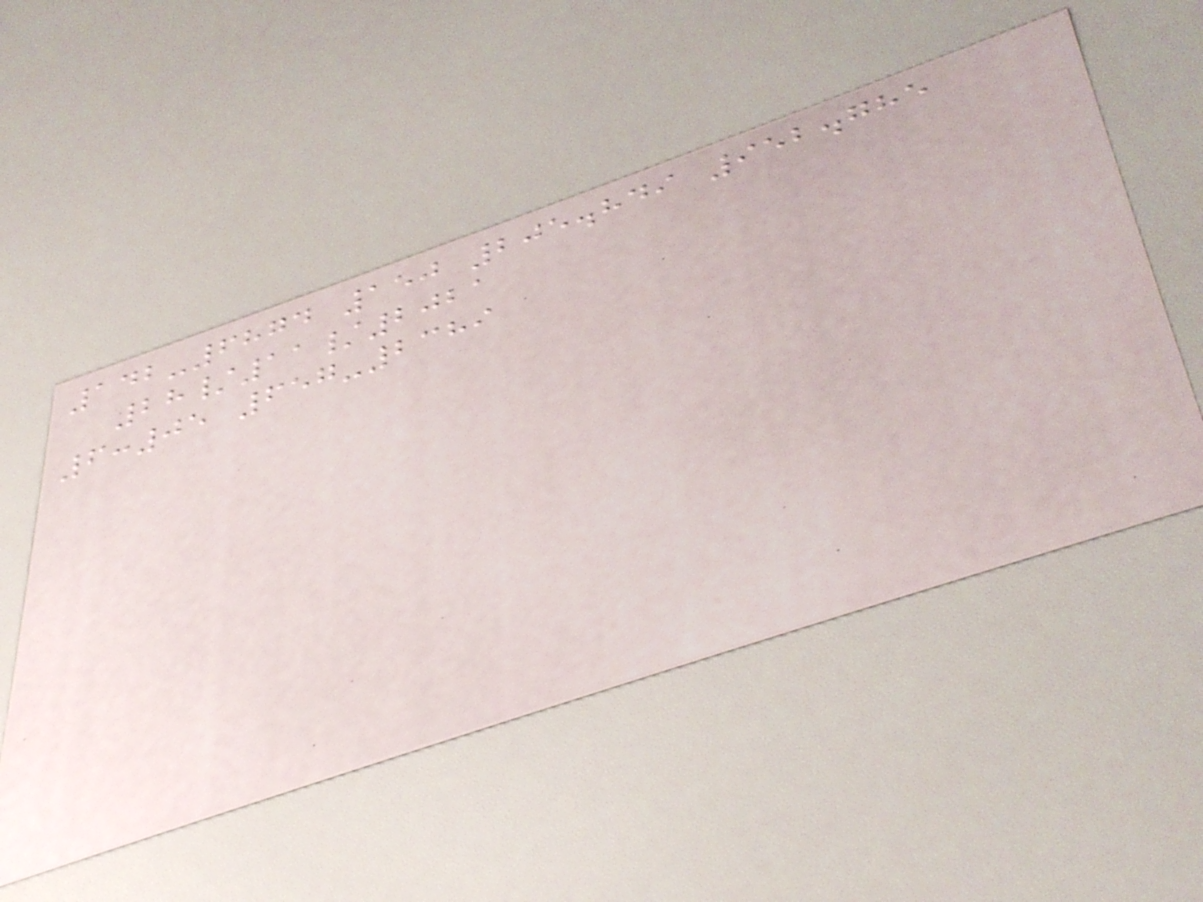142-6874 150 205.849 952.785
28/11/2021
6:05 657-2389
